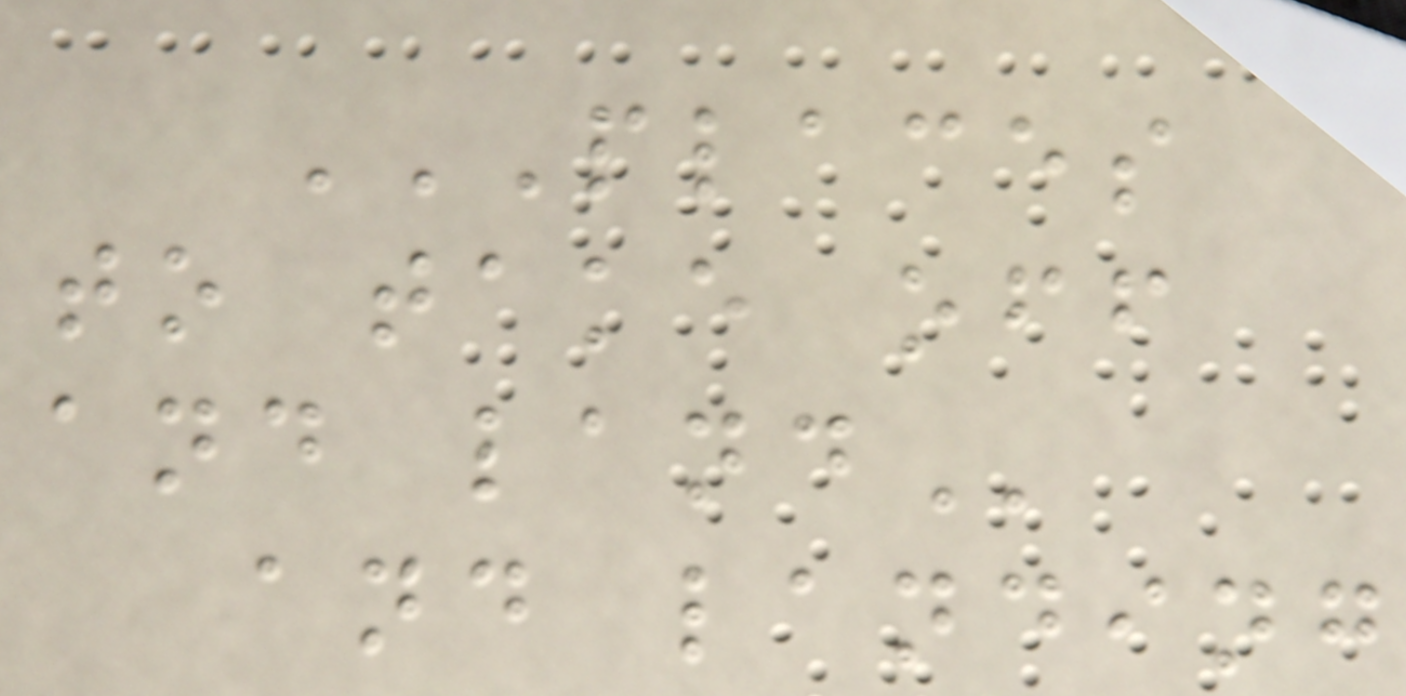PLACES
TO TAKE OFF
AND LAND
and landing
